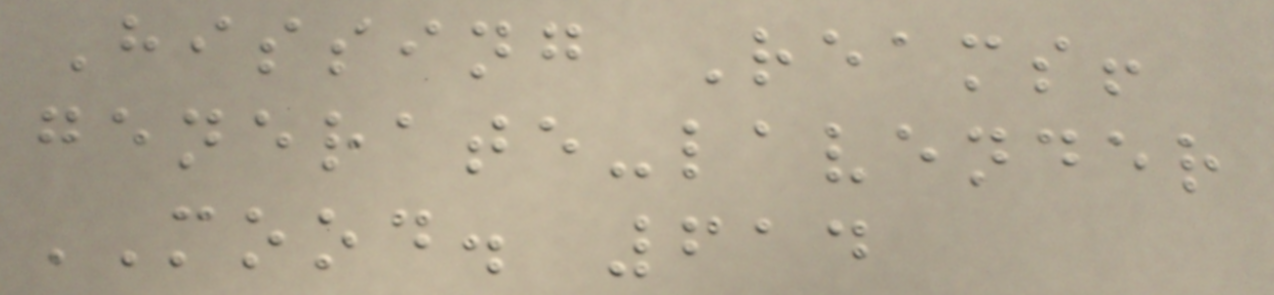Hissing Reams!
generate-lavender
MOOD. 614
